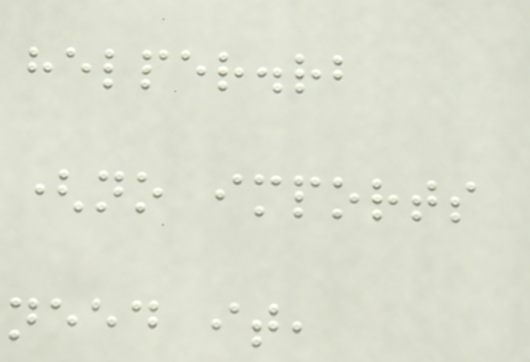helper.rb
(no imports
need it,
